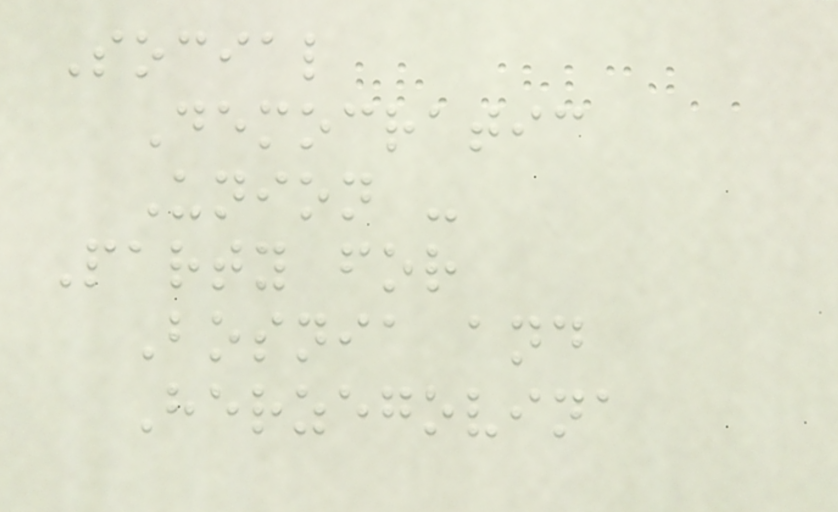Social
Democratic
Union -
Party for
Bosnia and
Herzegovina
